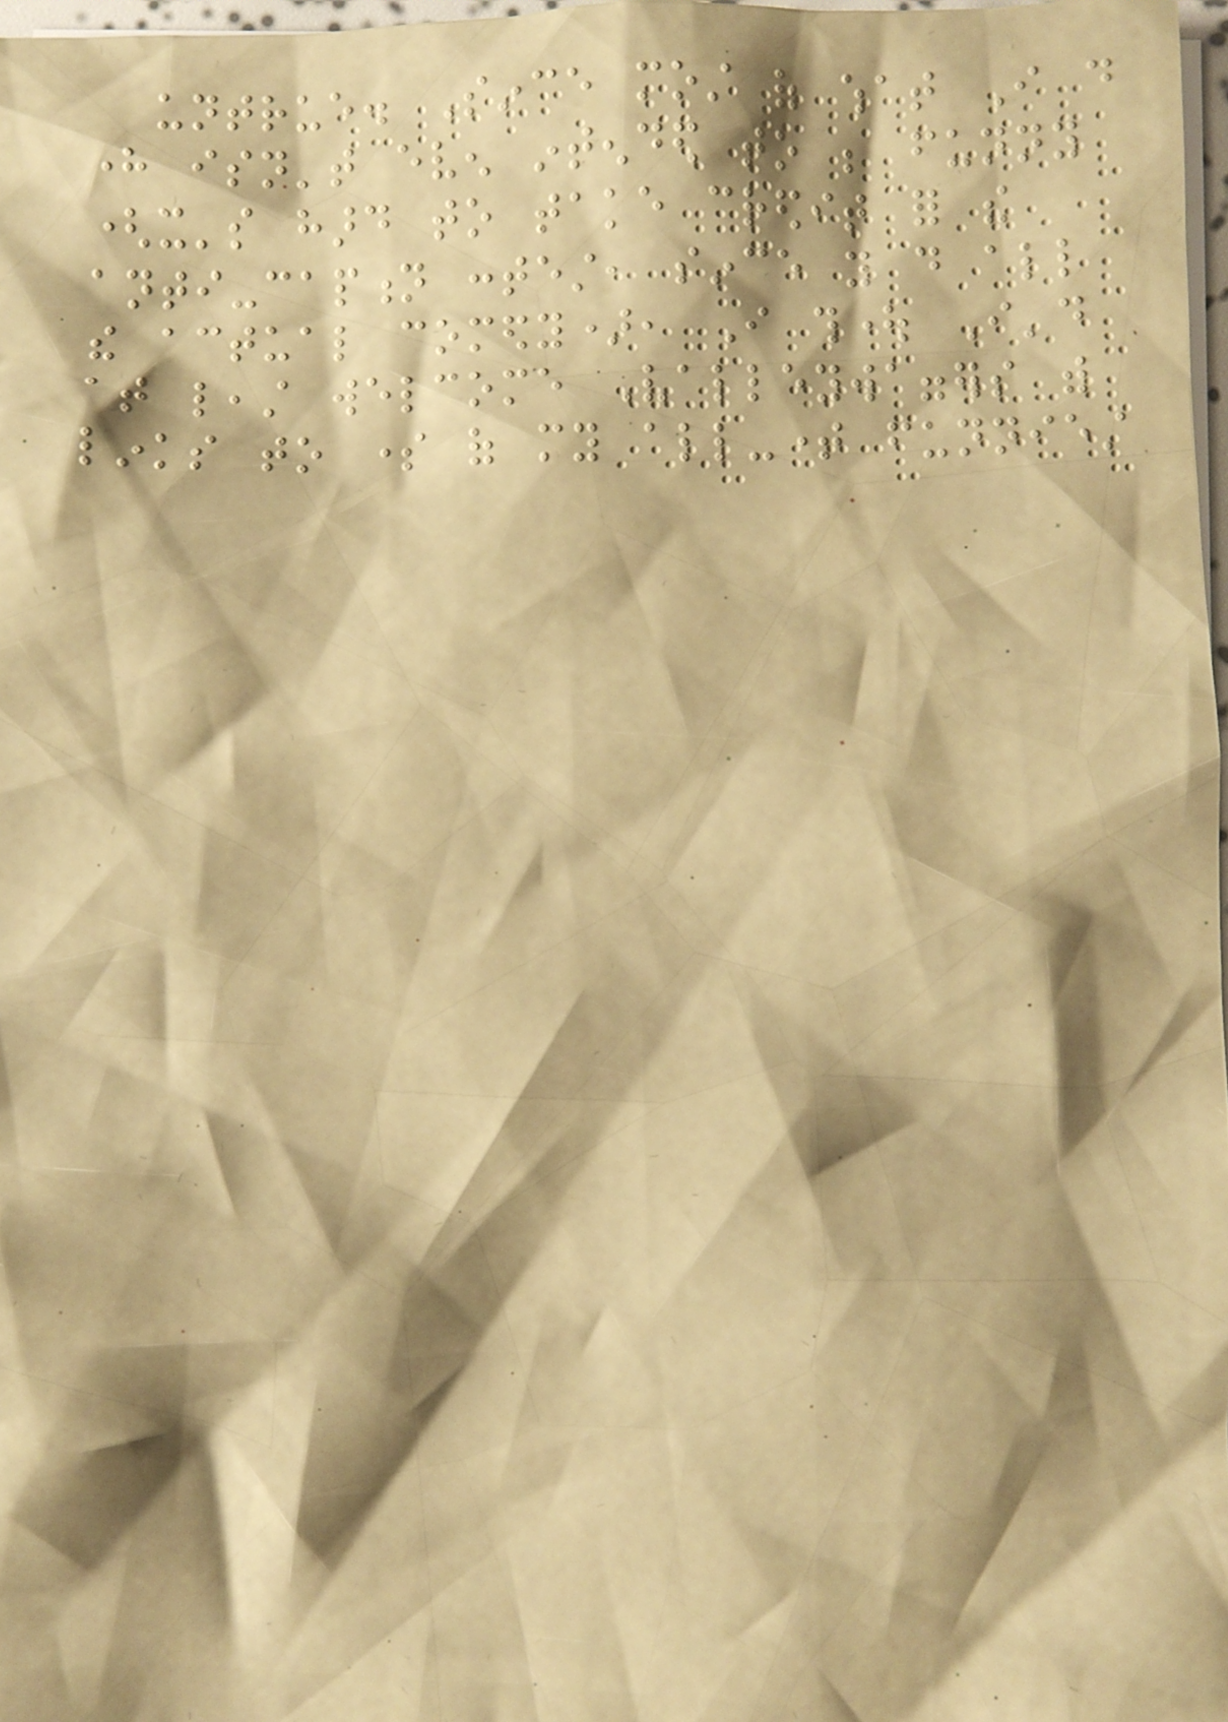untrue. Since most of what I do
here isn't even intended to be funny
(it's hard to take credit for the
anti-caption contest, since you do all
the actual comedy), I thought I'd
at least welcome Valleywaggers with
links to some of my all-time funniest
